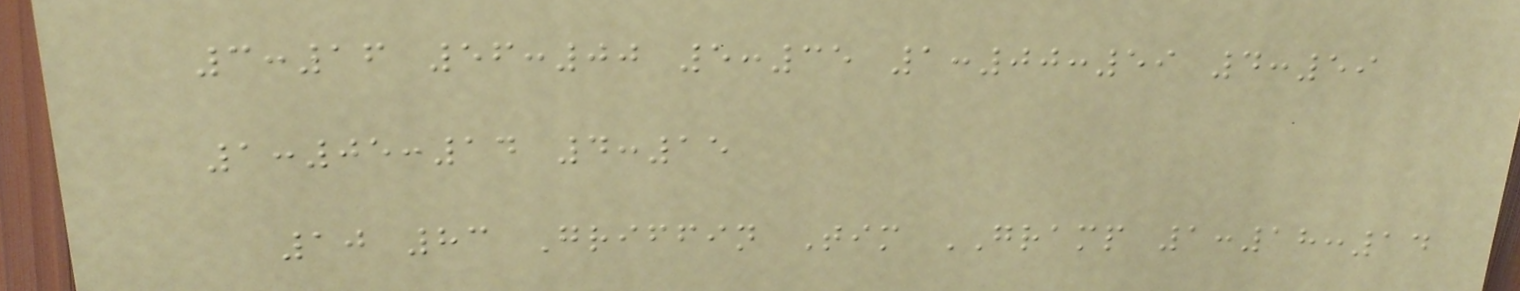3:16 56:00 5:35 1:00:59 4:59
1:05:14 4:15
10 83 Griffin Tim GRAMP 1:18:14
